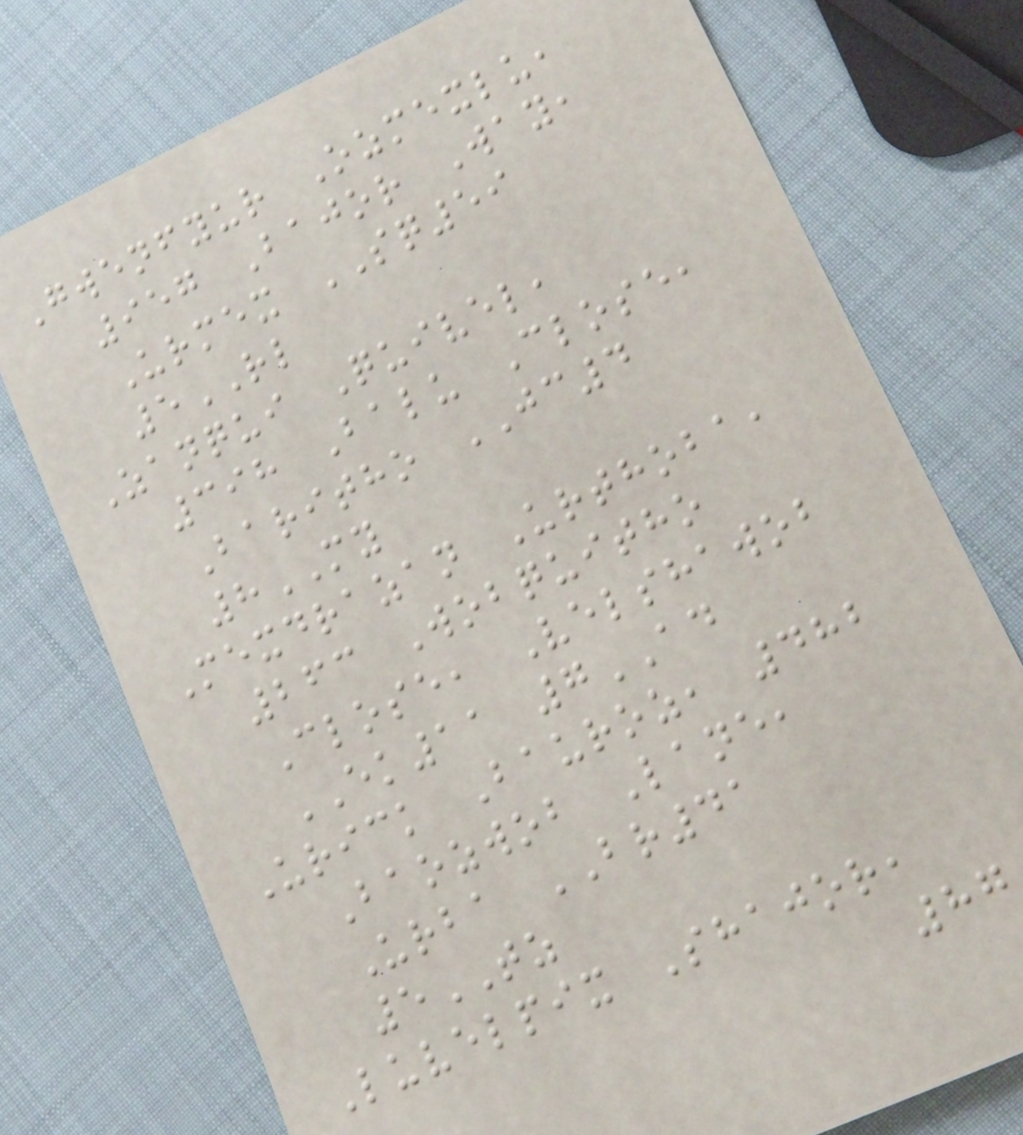Gwenfyur Ozmexlu,
957 Bajor Way,
Urmex SQ59
5RL
Zanqui Quivel,
398 Balu Close,
Baritho JC4
8MY
Mexdrazan Urthoba,
263 Wobquitho
Close, Velshawob
EK11 7AD
Urick Bauroz, 482
Baozwob Lane,
Urba BR41
5TZ
Luvelpix Shajor,
87
